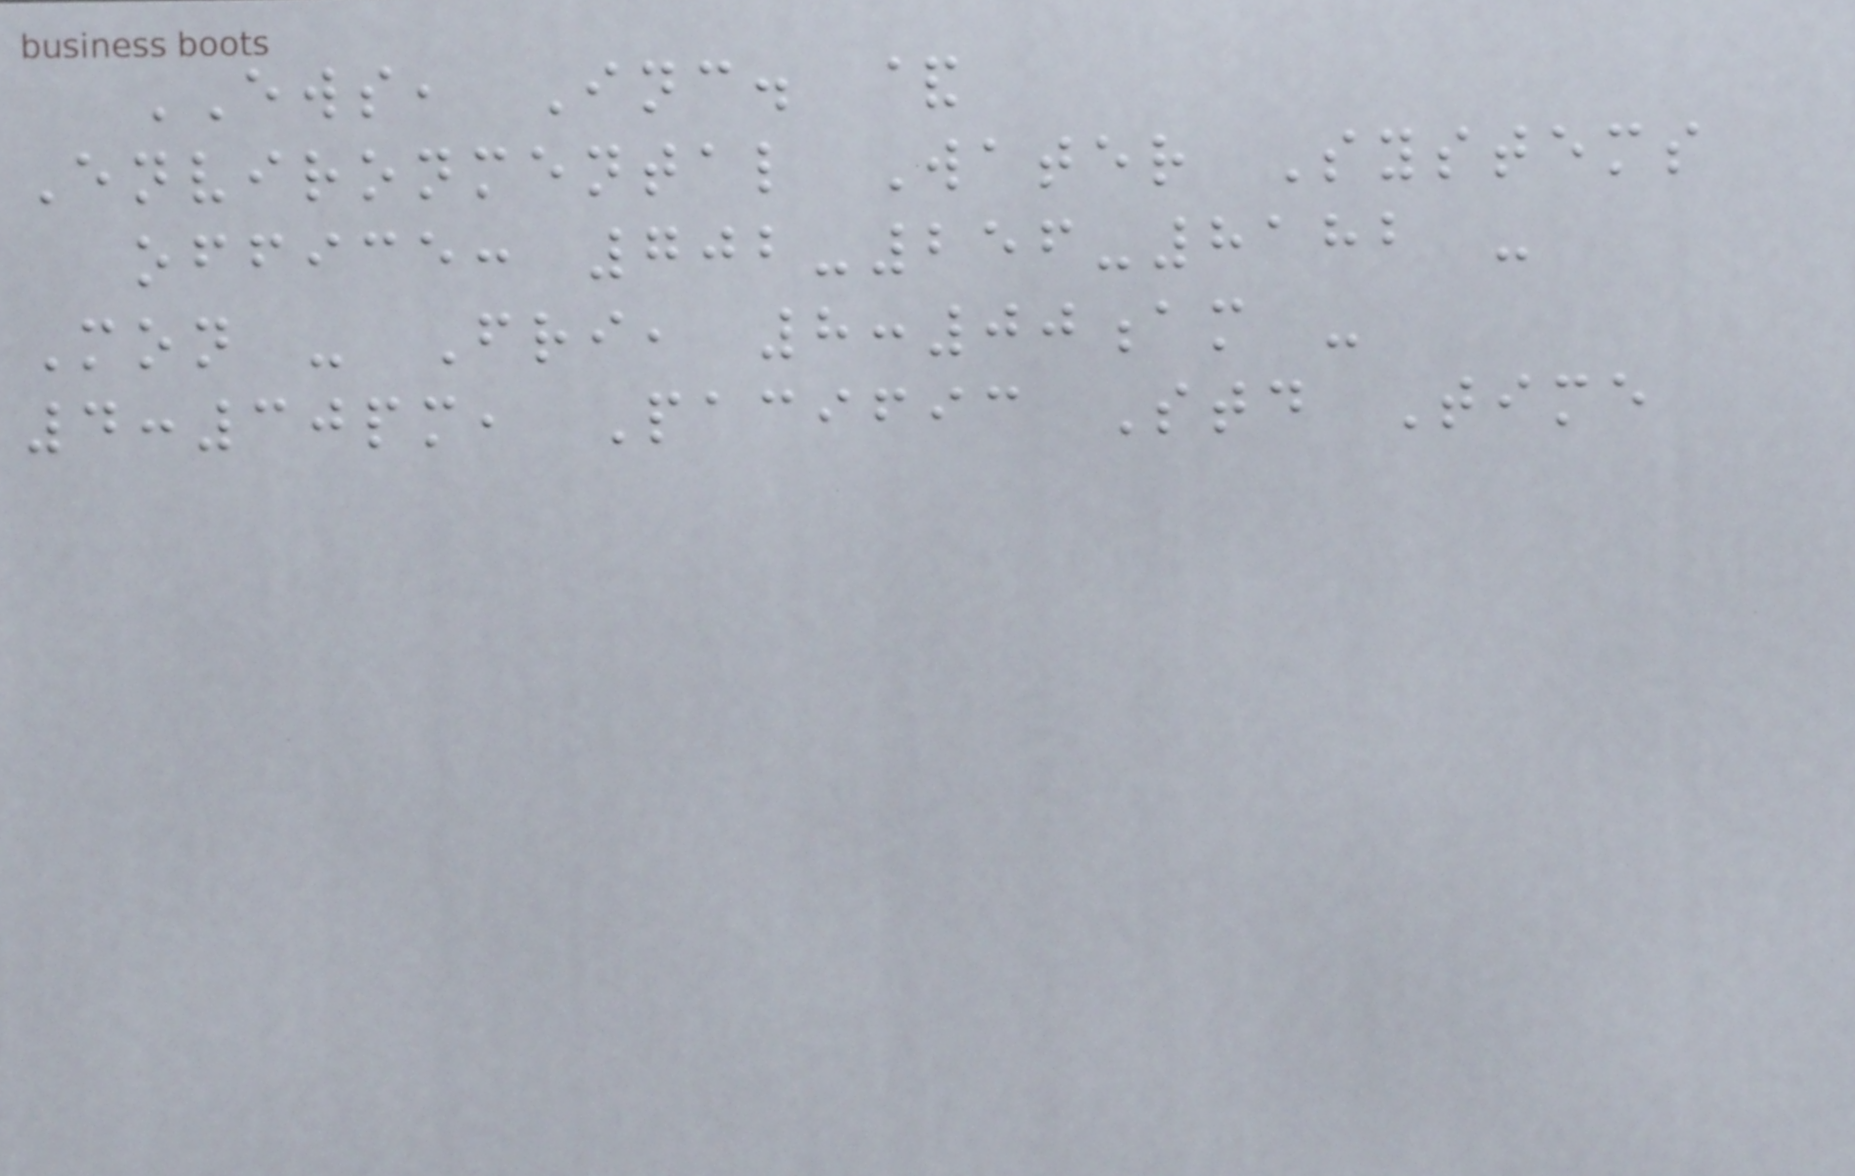EWS, Inc. &
Environmental Water Systems
office: 702-256-8182 -
Mon - Fri, 8:00am -
4:30pm, Pacific Std Time
